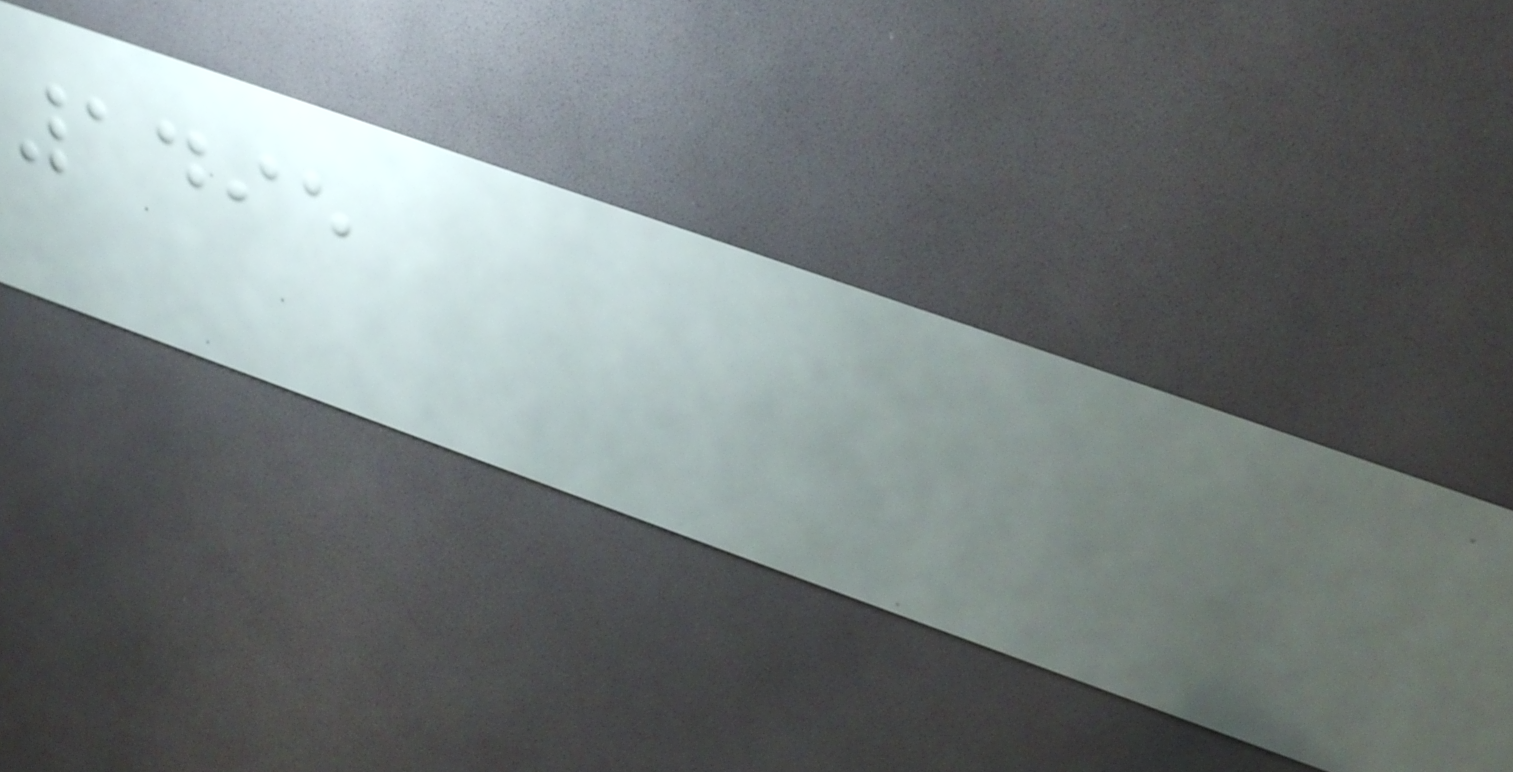1495
